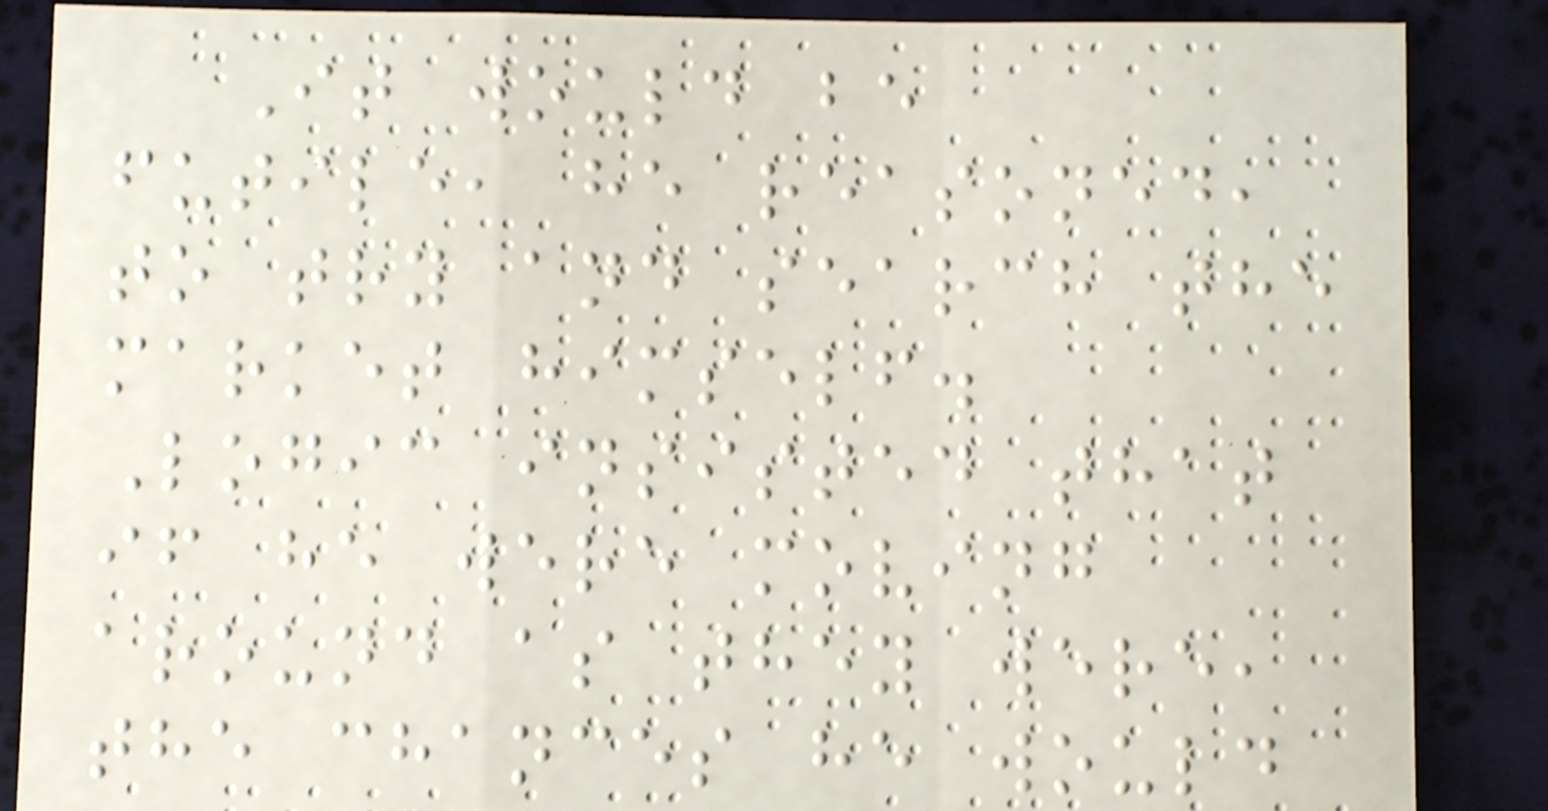It would be
futile, he reasoned,
to try and search the
market himself.
Logic insisted that
if he were moving
around as they were,
the chances he would
